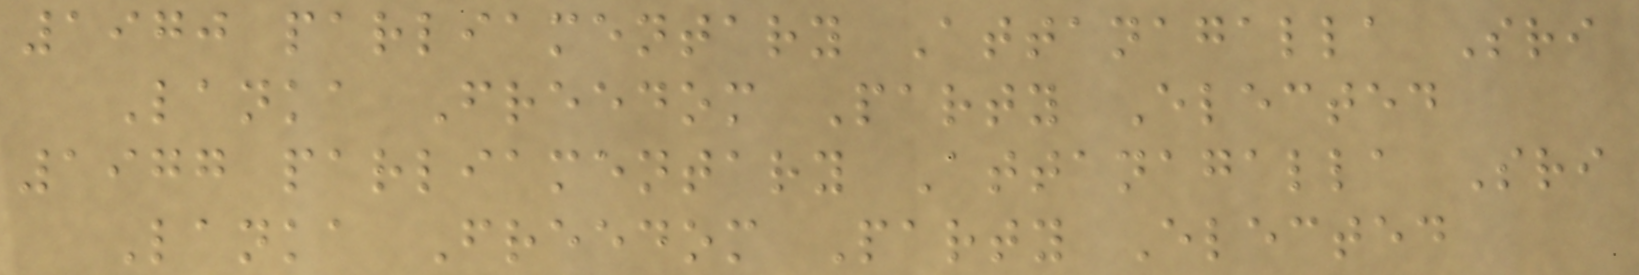1970 parliamentary Attanagalla Sri
Lanka Freedom Party Elected
1977 parliamentary Attanagalla Sri
Lanka Freedom Party Elected
